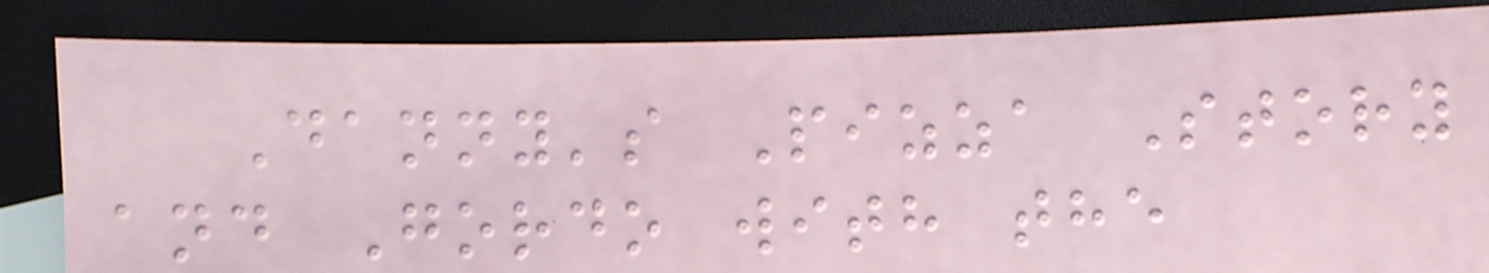Danny's Pizza Story
and Gordo with the
